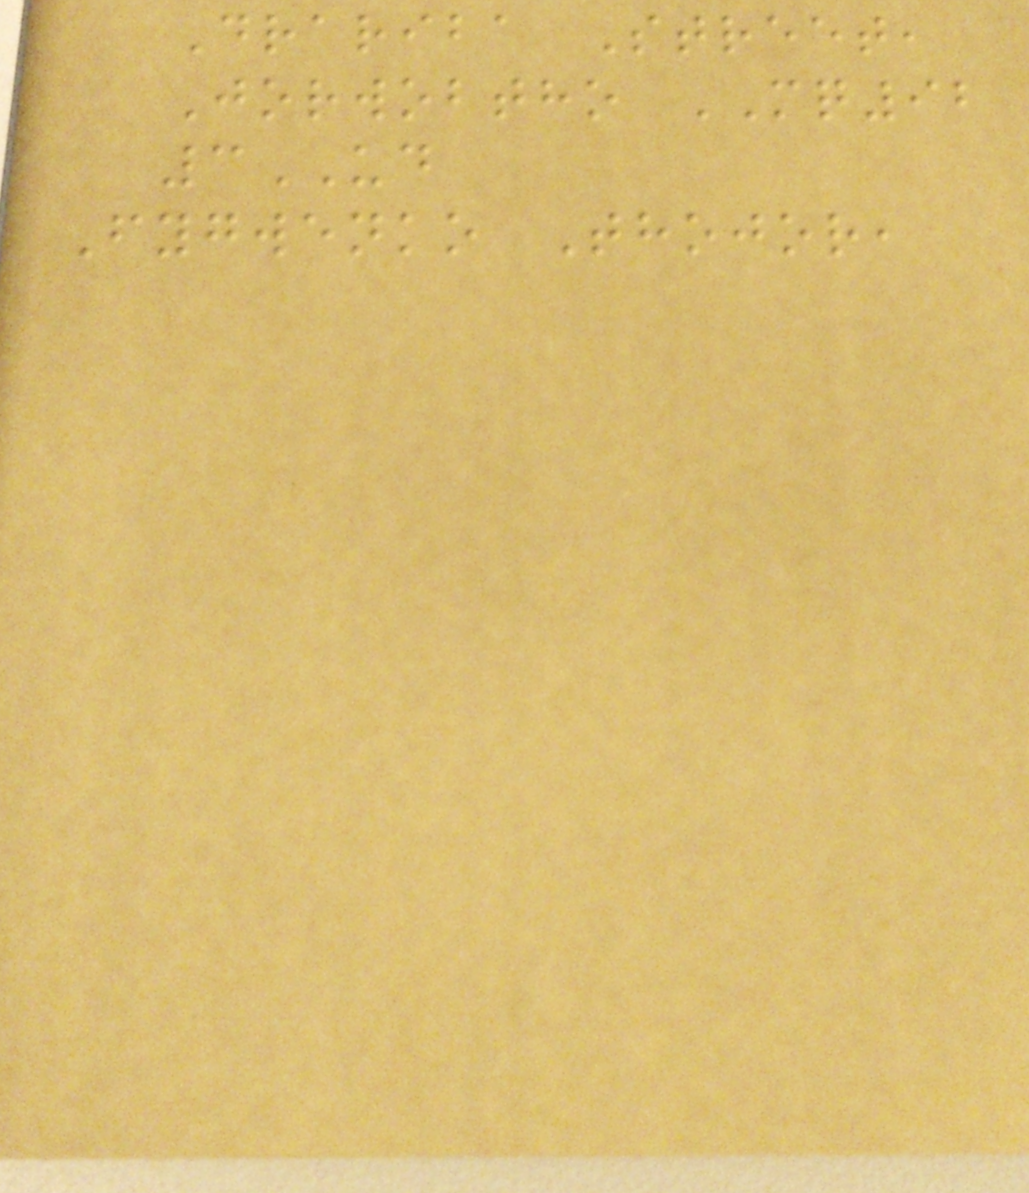Drariba Street,
Jorwobtho MQ92
3UD
Fygwenko Thojor,
